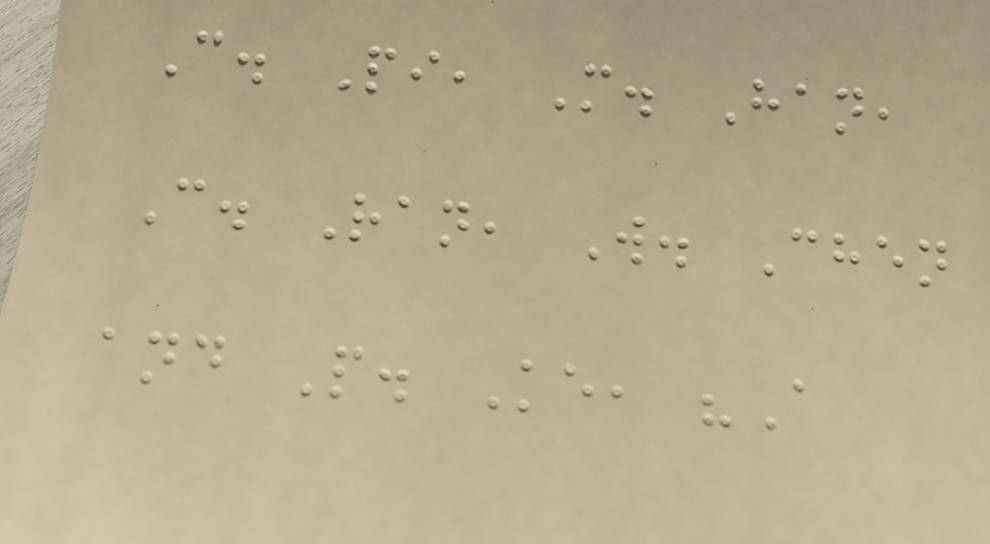C. Pi, M. Han,
C. Ran, W. Chen
and P. Ke, "A
